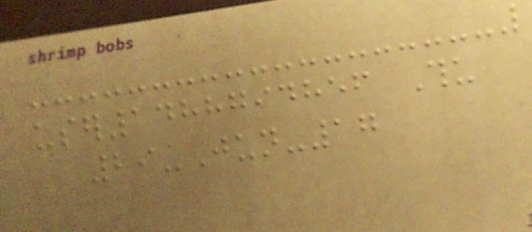user1488794856 Thu
29-Jun-17
